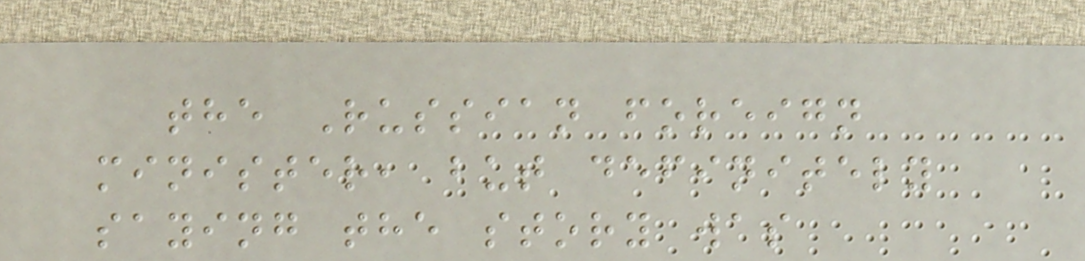the Russian foreign
minister, but definitely
saying the story was
